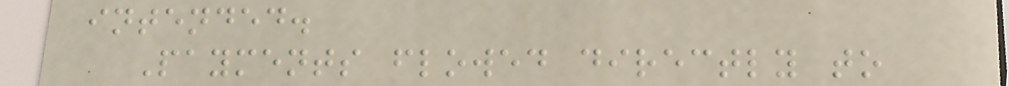intended.
Payments flowed directly to
